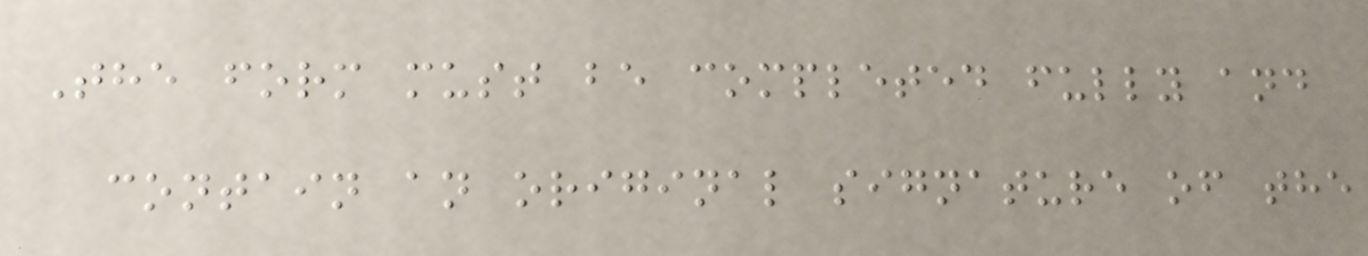The form must be completed fully and
contain an original signature of the
